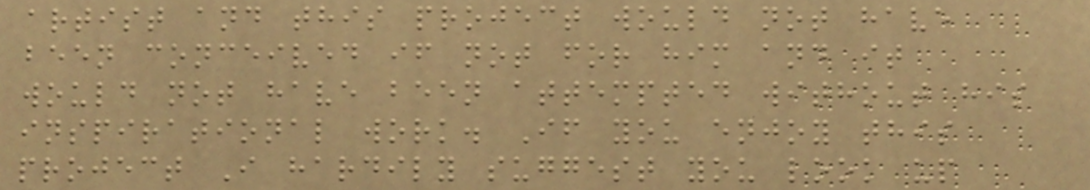artist and this project would not have
been conceived if not for him and it
would not have been attempted without his
inspirational work. If you enjoy this
project I hardily suggest you look up
